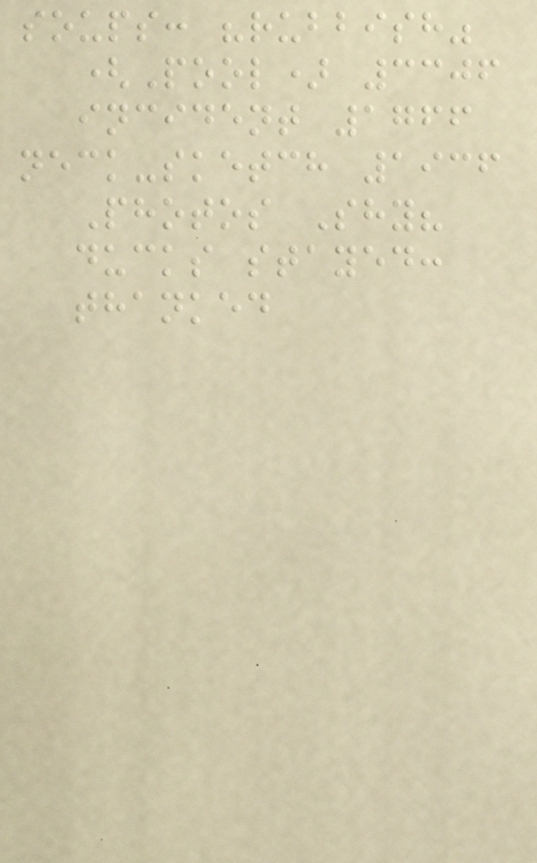soups: "rubbish"
(Pool) 3306
incident 1766
neck-sketch 1936
Photos Shy?
ducks stayed:
thanked
